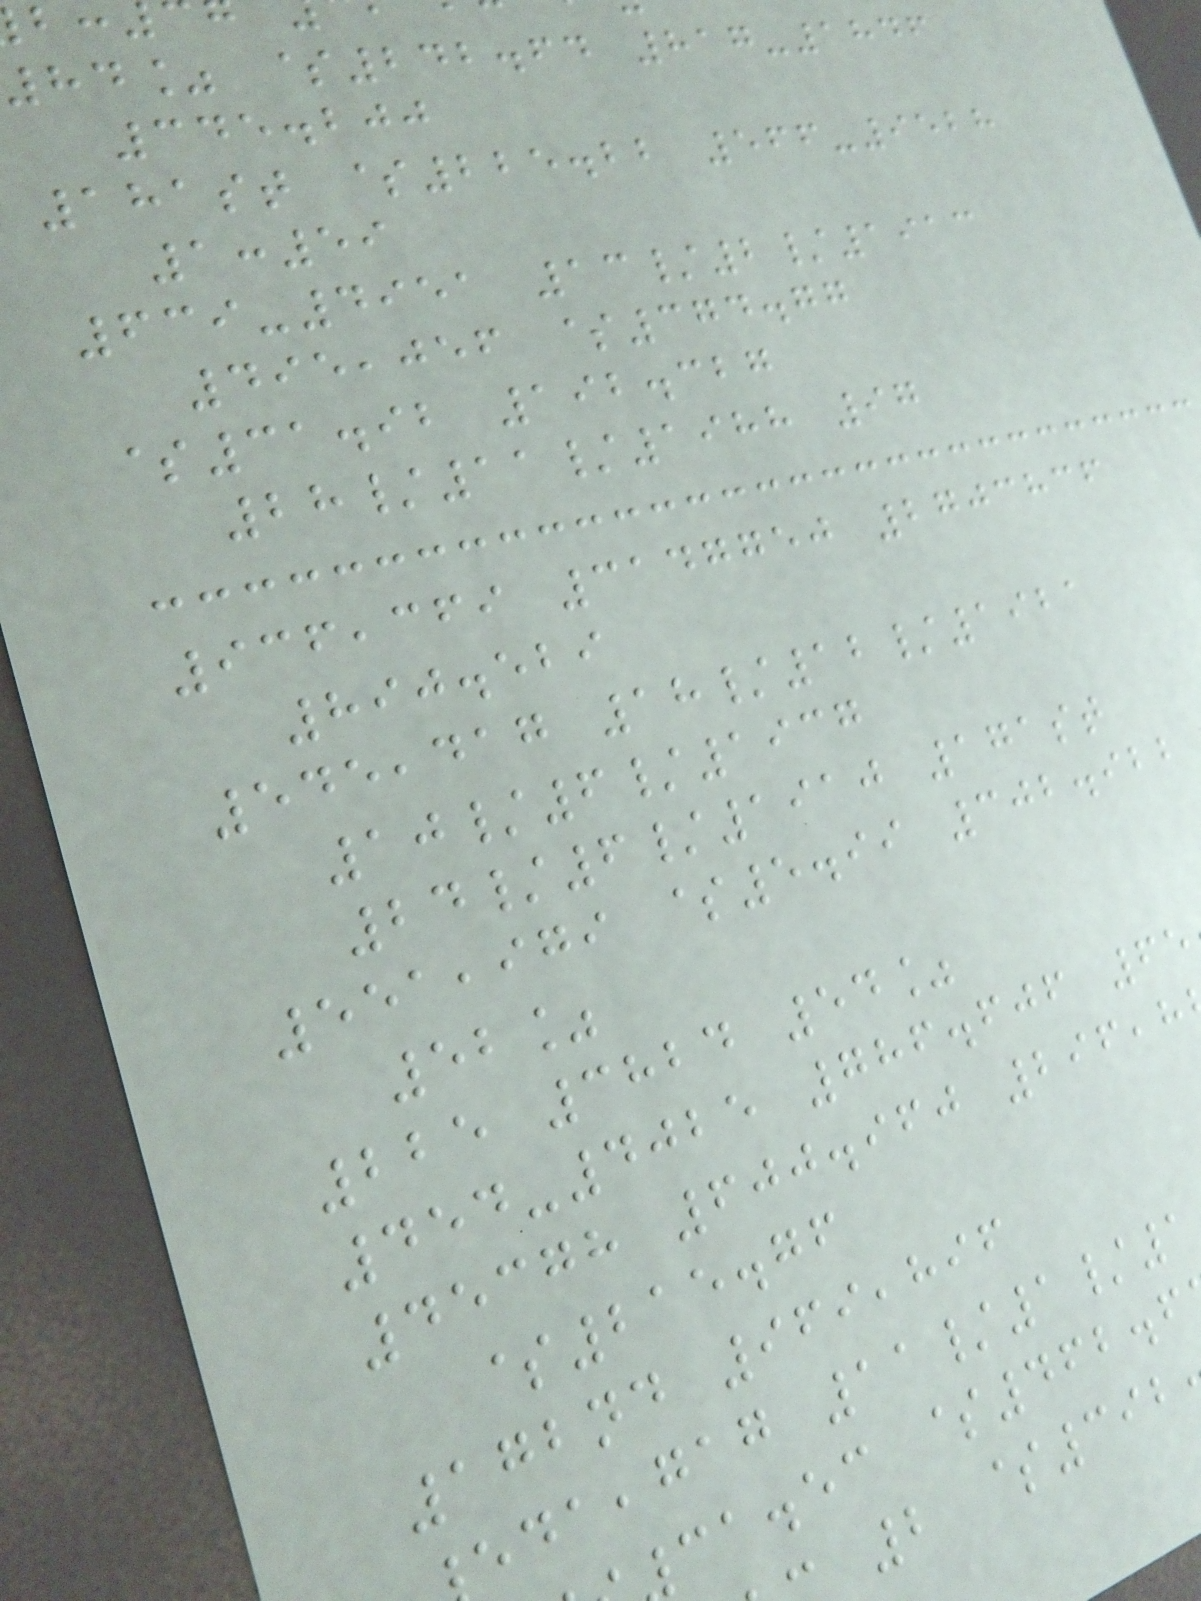hd% $242.64 817-1846
345.200
181st $225.22 566-9528
1:59
639-4951 13/2/1913
495,056 $374.77
$31.92 192.327
28/11/1988 97
936,369 3147750 2703836
890.529
545,417 18/12/1921
10/6/1937
24/6/1910 171st
551,979 $5.99 302.922
52%
225 3824 54%
454-4025 786.606 65
45378 600.960 296,8
$215.76
172nd 969,896
,gag 11/1/1
ca.ec $462.6
2 $392
